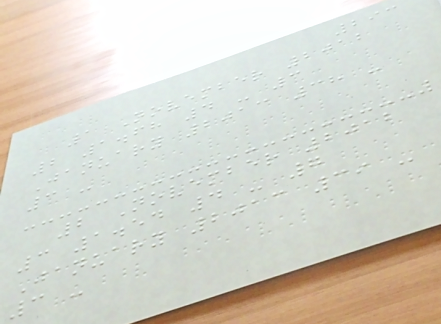293
1 November 2012
2 1.68 4 - 3
January 2013 38 -
3 -
2 November 2012
3 1.54 4 - 7
January 2013 39 -
3 -
